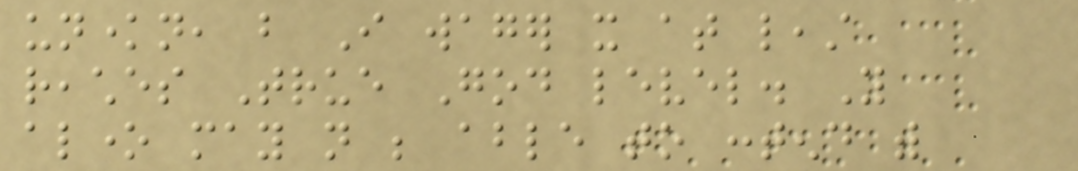unknown, but I wager it at least
reaches True God level. You
alone may not be able to contend with
